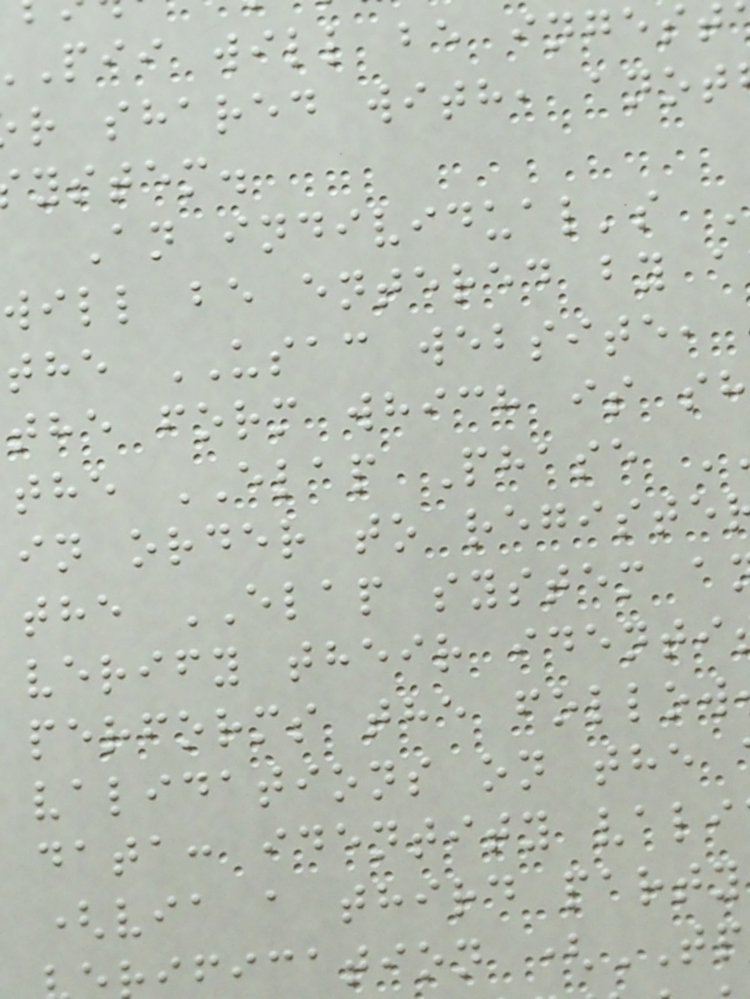pii will be ingest
r shared with, anot
ystem.
An individual's
will be entered by a
the USAC website,
the form which is sh
the ELAP Phase
in order to registe
the ELAP system a
verify their identi
performs the follow
validations on the
data: identity vali
(via a third party
ification (TP
